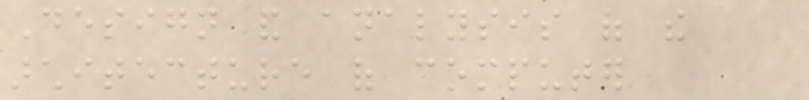Design and analysis of the
architecture of computer
